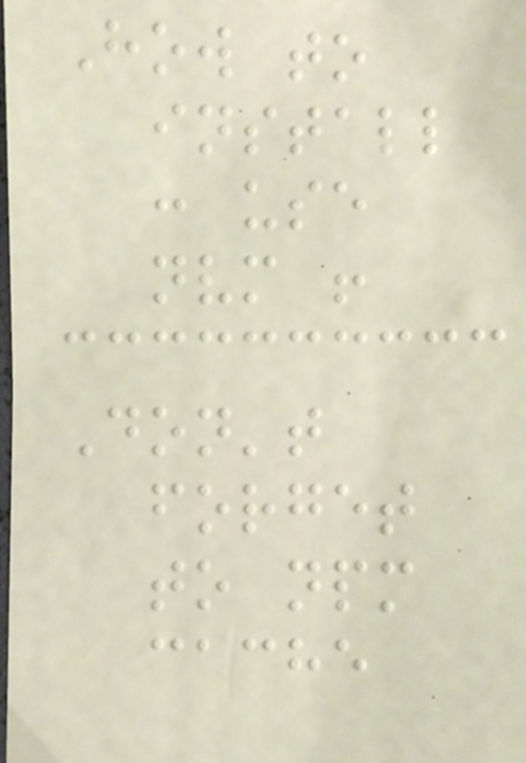How to
install
: use
nvm !
Don't
forget
to npm
cache
